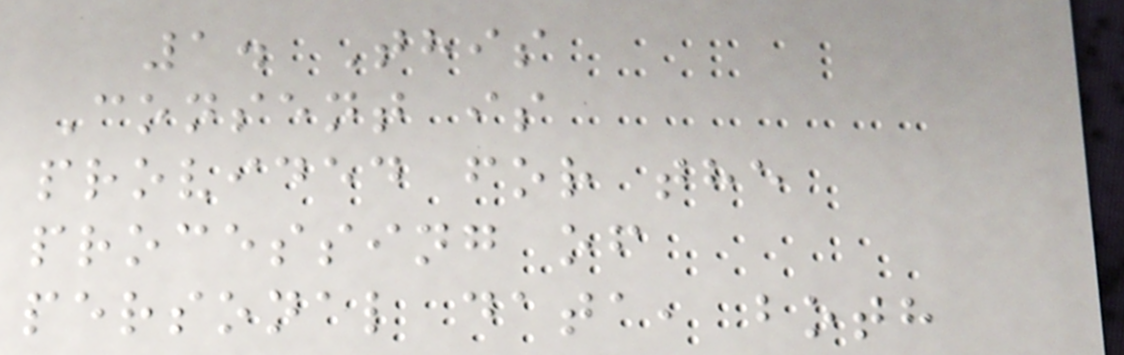1. This
Consent is
provided for the
processing of
personal data, both
